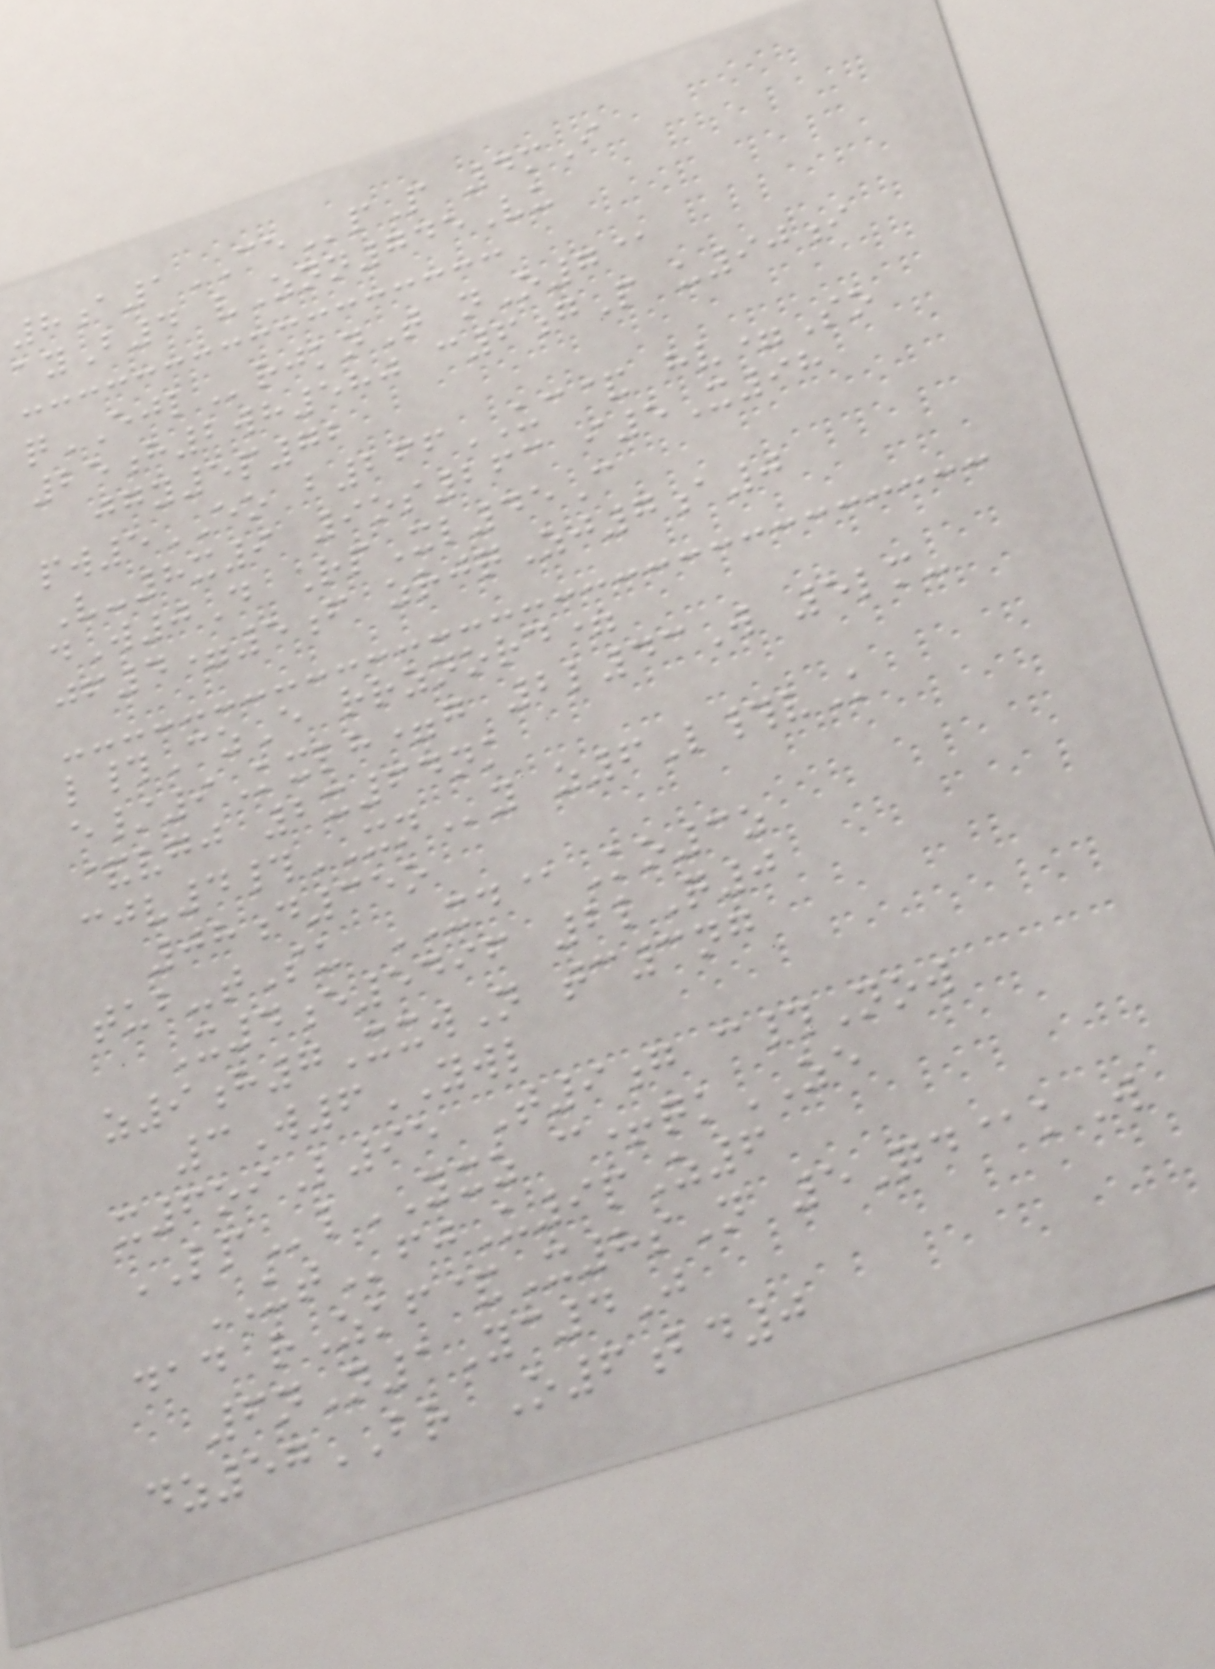8a1CEpP 4mI
ayB4 vZnn745Vu
qEJLrjknT nO7@
25h2wh580 c6gP u90i
jgy5p72
pw5EO b266UC& hv=So
V-8x9 9os263 i5X98
dW0D RpXl45C
jf4=5f zrjqZj7a0
l#CzE rrznord=
e/9Kxlh=g 2l43W 5lm-
&vgj 2x64nk
cjv4#XNy z6L#vK
08d35o
tub-tSu XD@Ko3z
X4e5496 2lQ0
z9h7XxwN tc3ng
3W6YWL
x6oiL95 T9g c#Now
LPlYXZ c+qkZE
UTfjU9pZ6
dad rZkf&X8sN 5Qd@kW
6nN1Yc4J
dz57BR O6bd0
